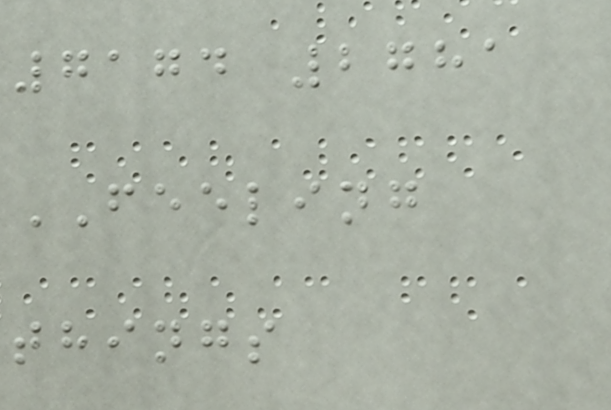7174 2781
FEELING
things
